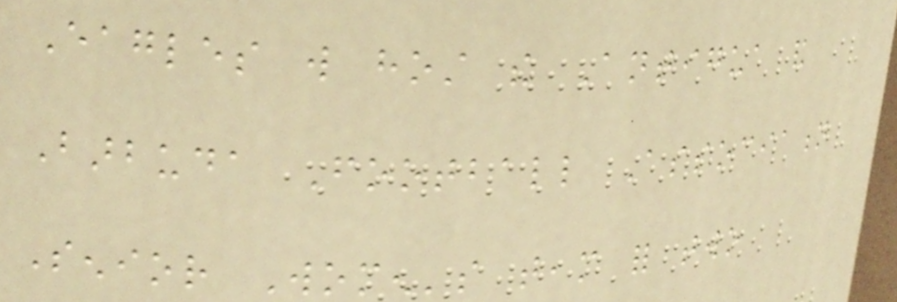Eagles will host the Antigua and
Barbuda Football Association
Senior Women's team for two
